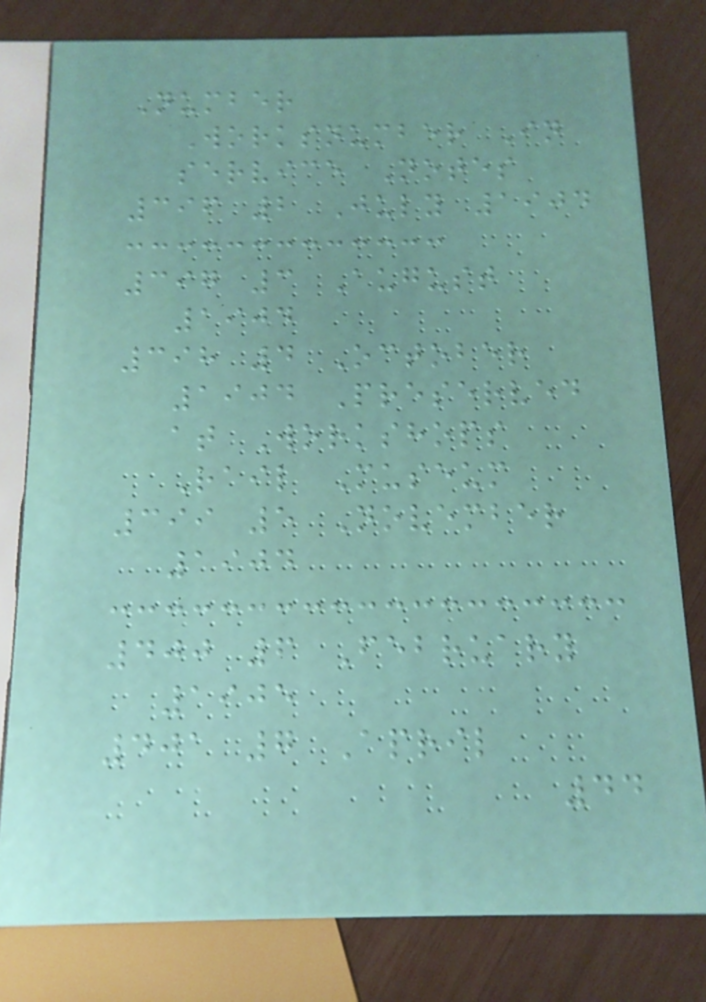Number
Worksnumber In
service Notes
396 2 July 1904
397 3 August
1904
398 4 October
1904 Preserved
at Workshops
Rail Museum
399 5 November
1904
400 6 February
1905
401 7 April
44
